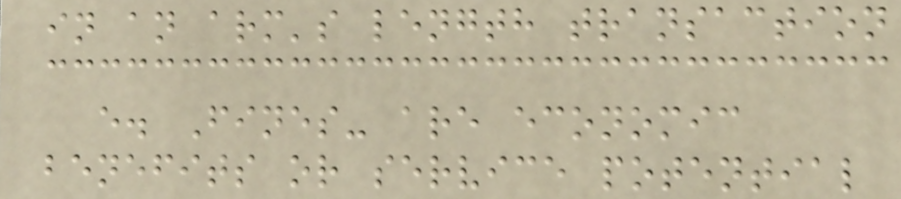in an arm's length transaction
e. Fines- are economic
benefits or service potential
